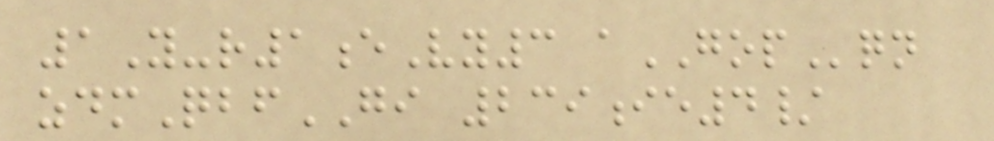1Y-r1eVy3 aGOPqn
zdmQbfGI 239ie4/
